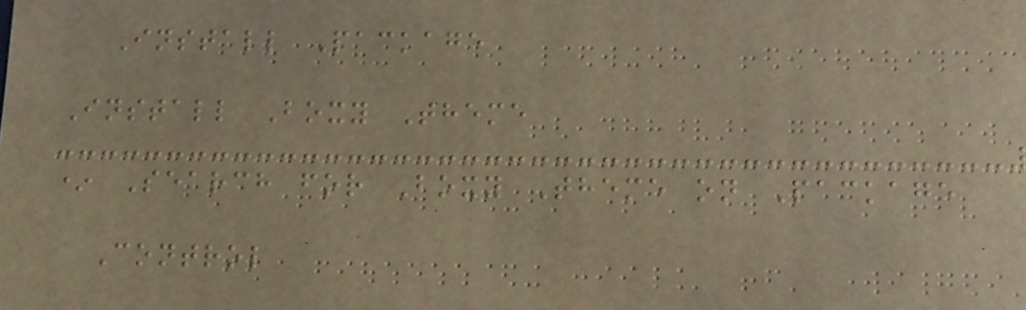Install Package
Install Boxy Theme
* Search for Boxy Theme on Package
Control
